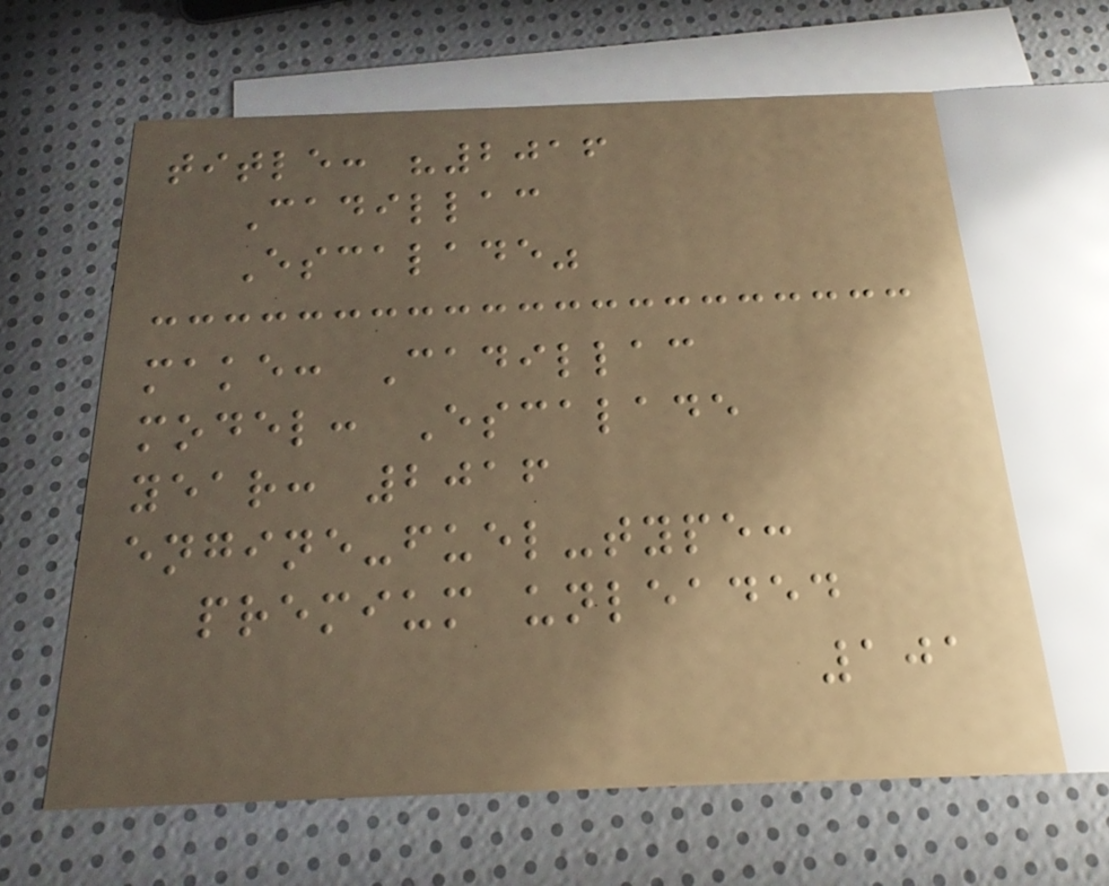title: "2016
Cadillac
Escalade"
make: Cadillac
model: Escalade
year: 2016
engine-fuel-type:
premium unleaded
101
